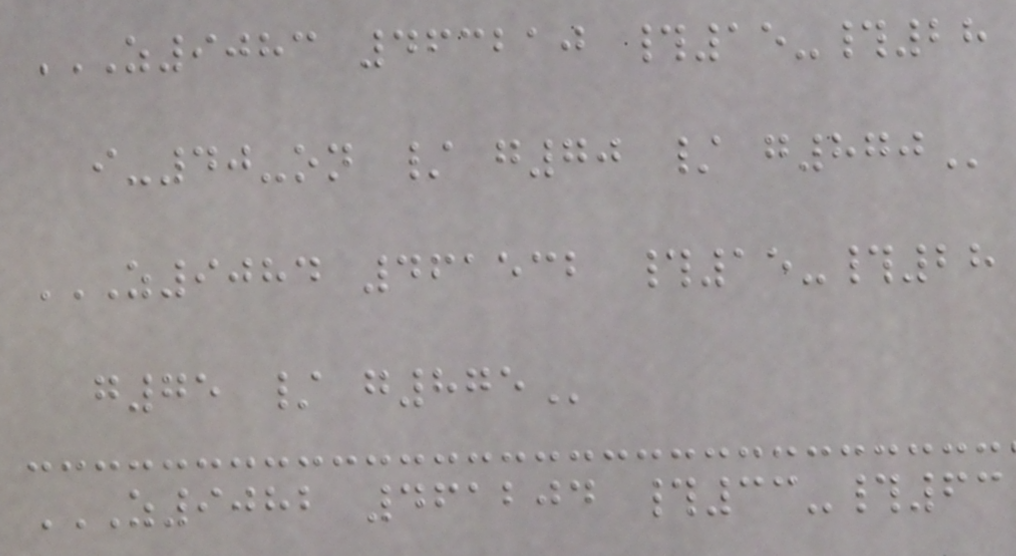Z9083 463210 #15-#28
I-40-ON / G70 / G870
Z9084 461532 #15-#28
G75 / G875
Z9082 461204 #33-#63
